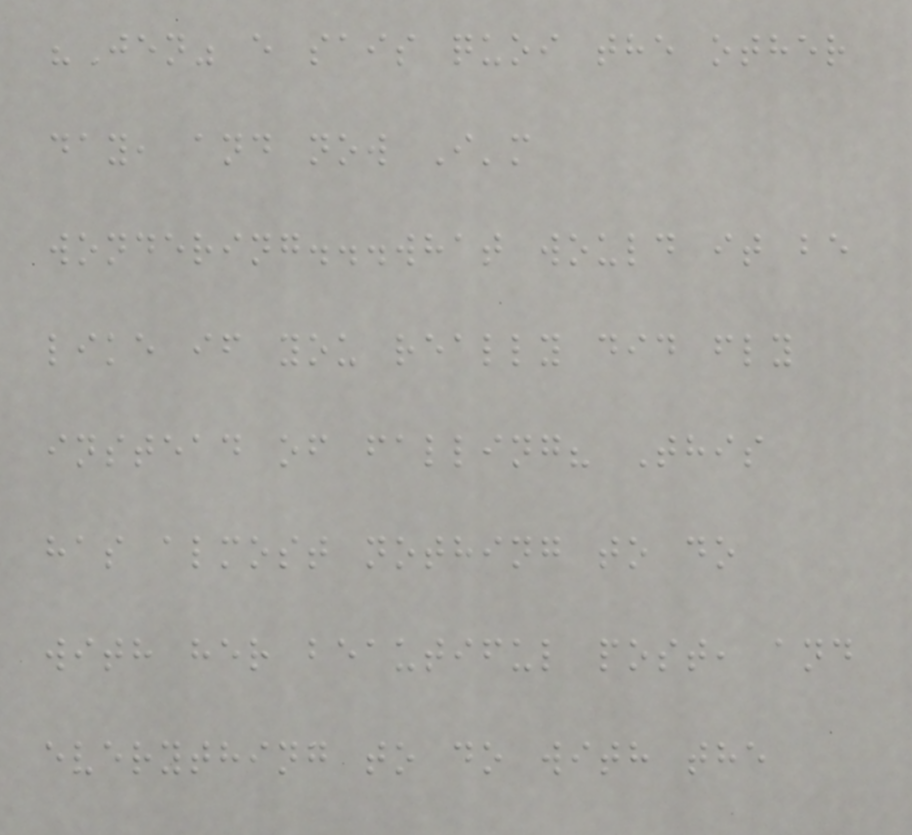"Jen" e sais quoi the other
day, and now I'm
wondering...what would it be
like if you really did fly
instead of falling? This
has almost nothing to do
with her beautiful post, and
everything to do with the
